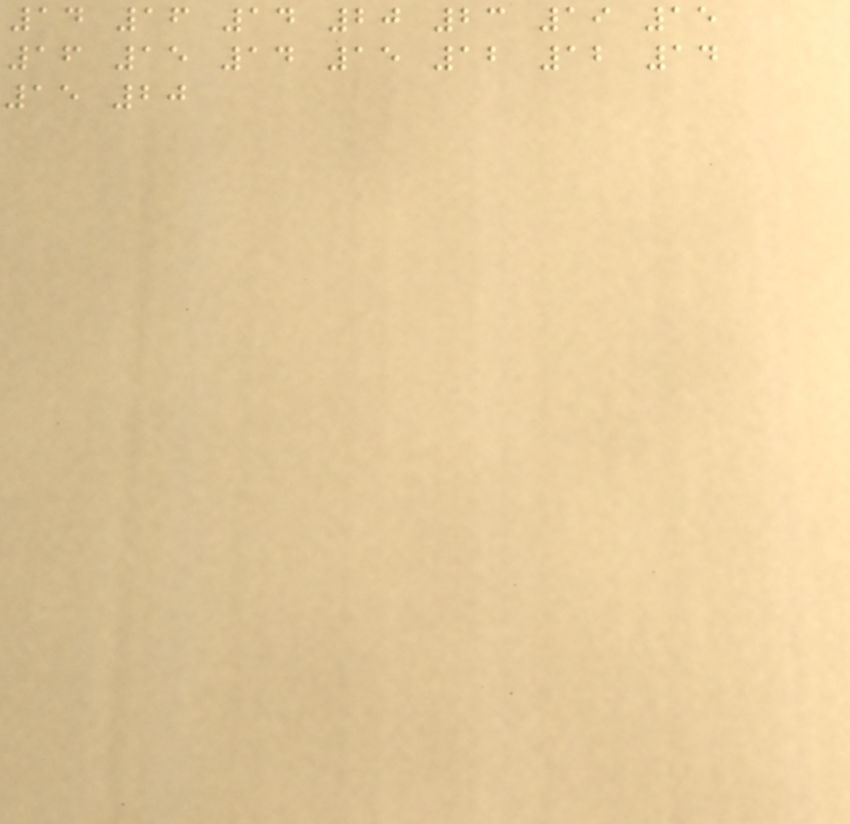14 16 14 20 23 19 15
16 15 14 15 12 12 14
15 20
